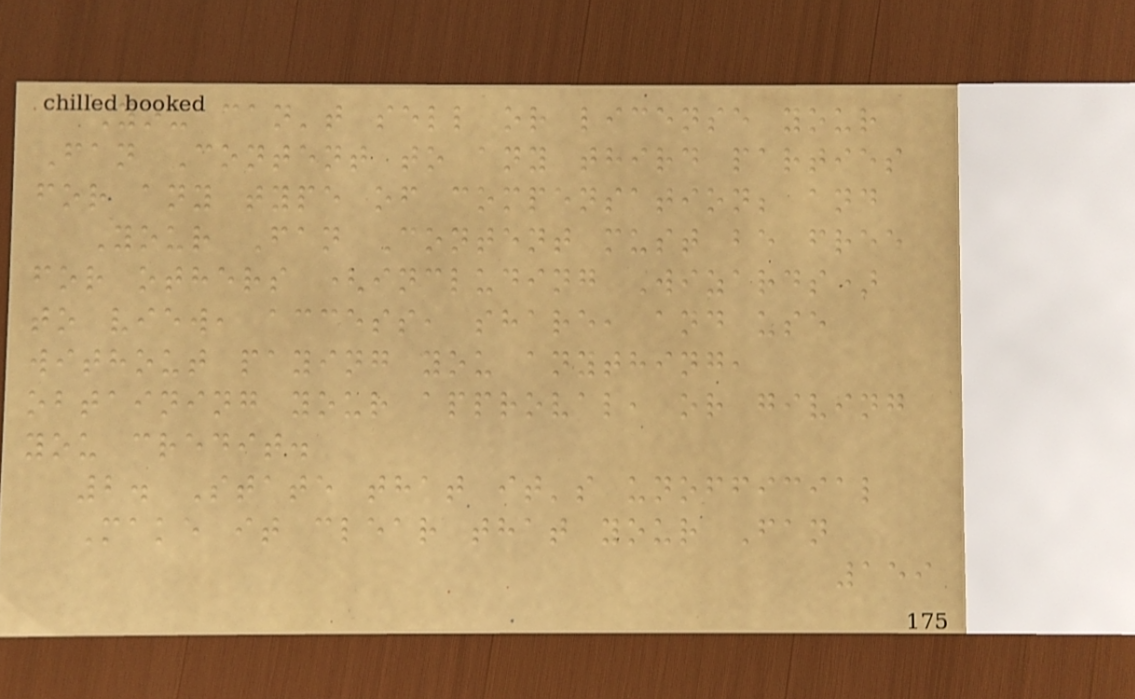You can't sell or license your
Fan Content to any third parties
for any type of compensation; and
Your Fan Content must be free
for others (including Wizards)
to view, access, share, and use
without paying you anything,
obtaining your approval, or giving
you credit.
2. State that it's unofficial
Make it clear that your Fan
159
